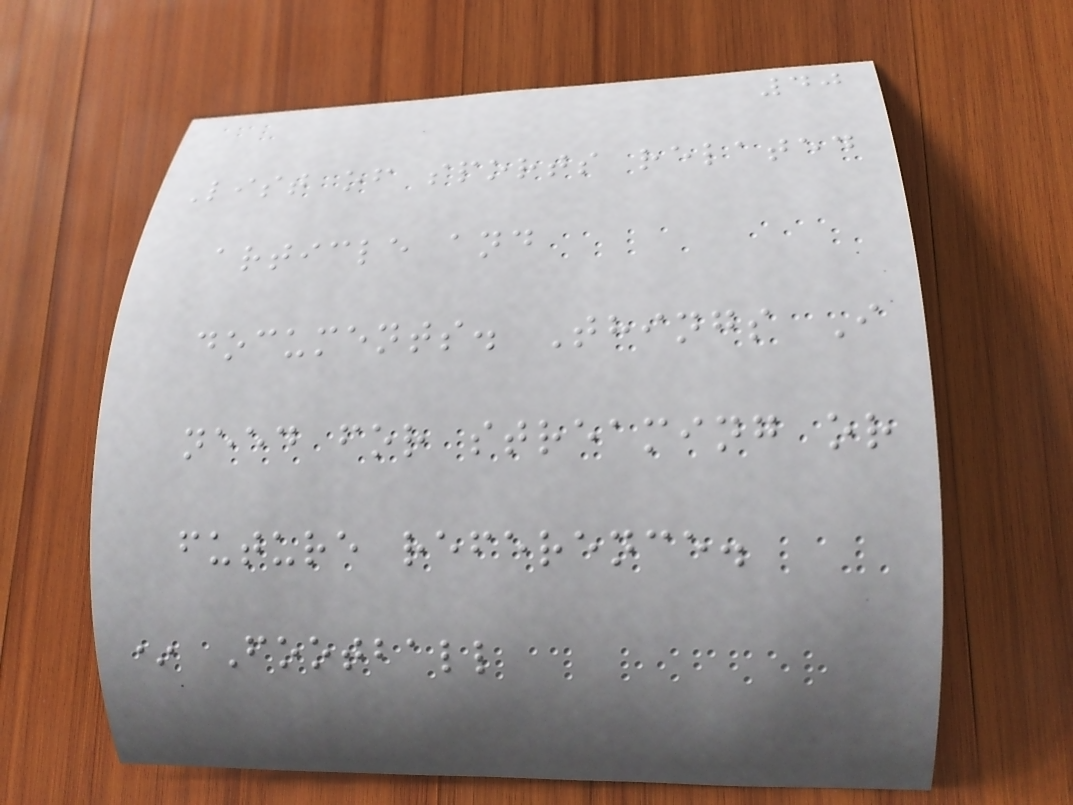40
List of sports related
article and
documents. Things I
need for streaming or
future reference.
* Football
